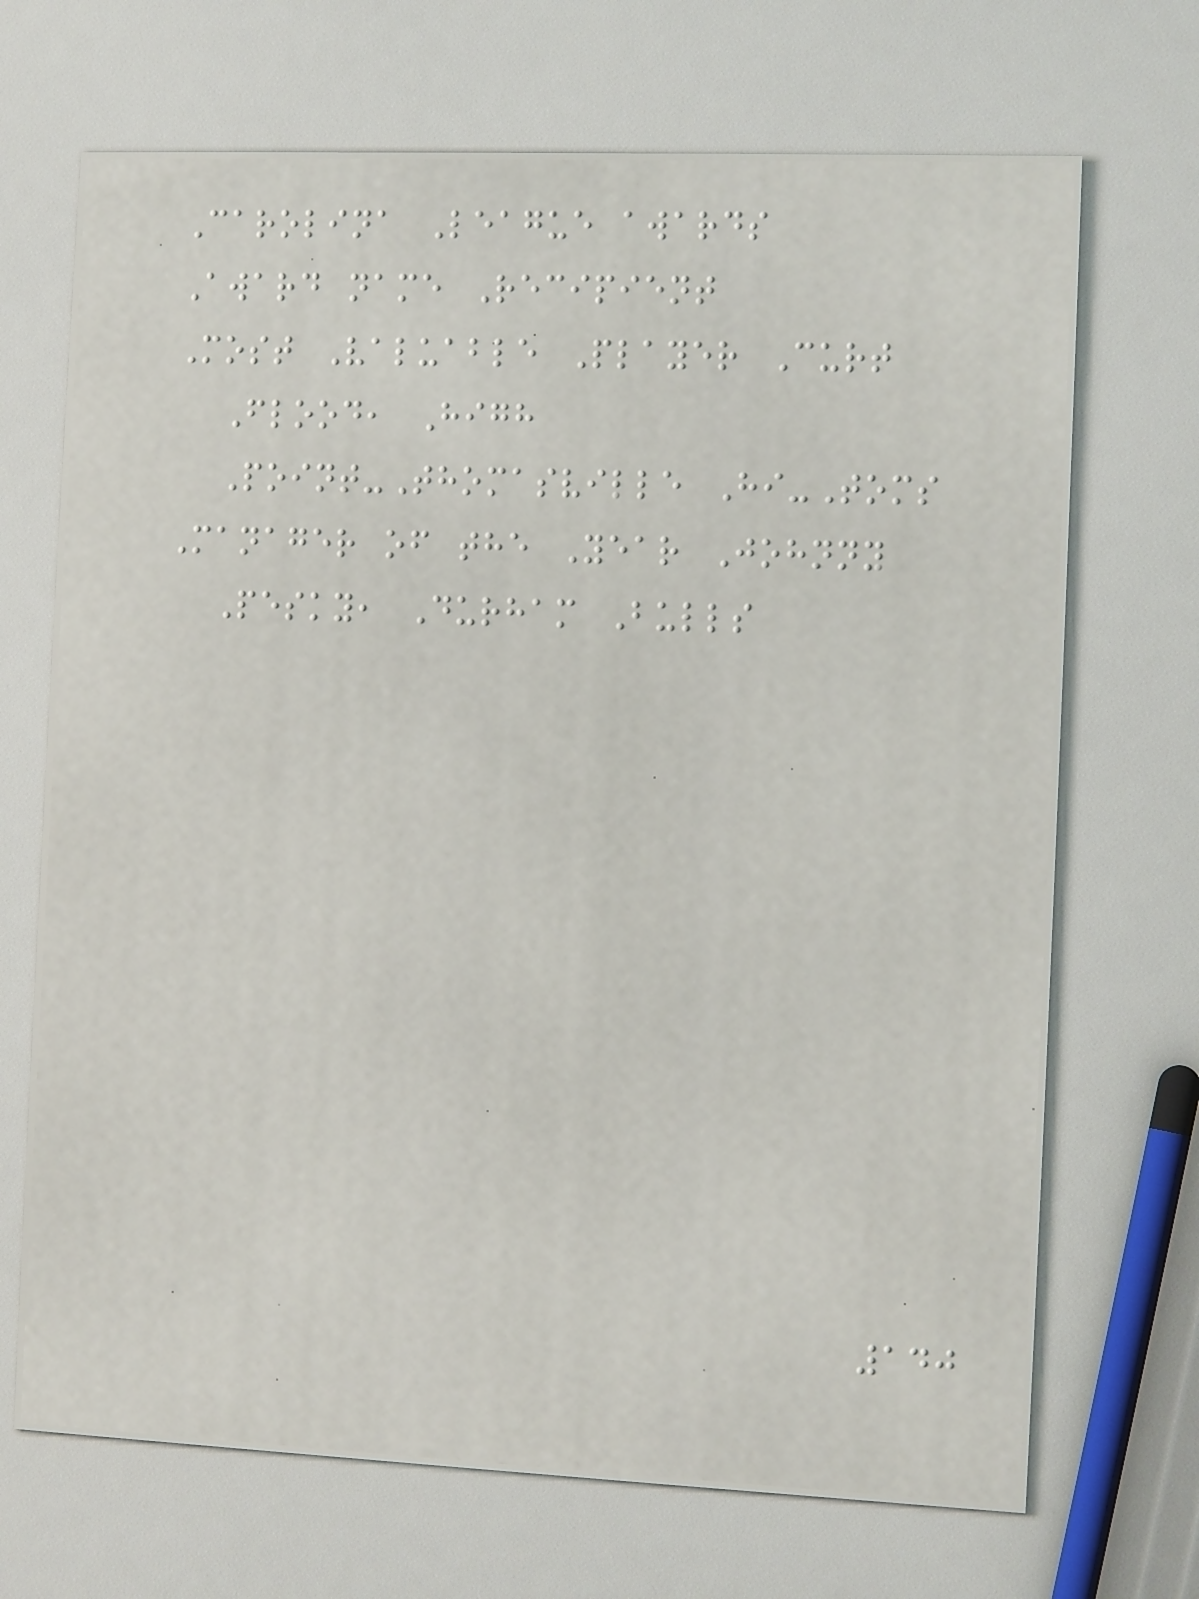Carolina League awards
Award name Recipient
Most Valuable Player Curt
Flood, High
Point-Thomasville Hi-Toms
Manager of the Year Johnny
Pesky, Durham Bulls
140
